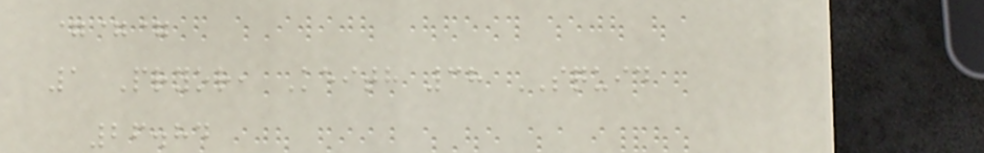===
1 Pryor, Keith 38 SQUID
26.84
